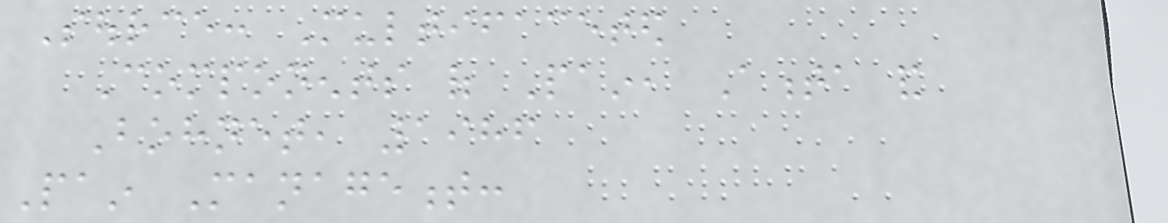Source: Multifaceted
Components of Pain, Amenta and
Bohnet, 1986
Pain Management:
